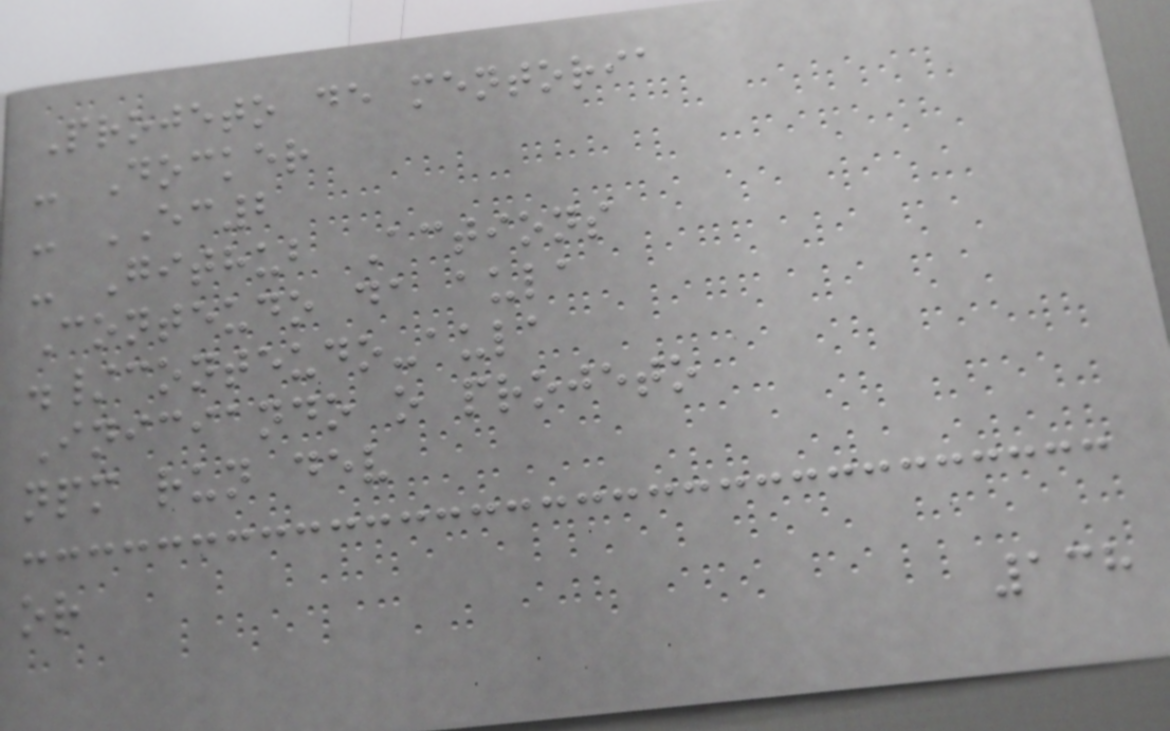Projeto de mentoria
- Docker
- EC2
- Github Actions
Conteudo da aula
./conteudo-aula
Iniciando o projeto
npm run dev
or
138
